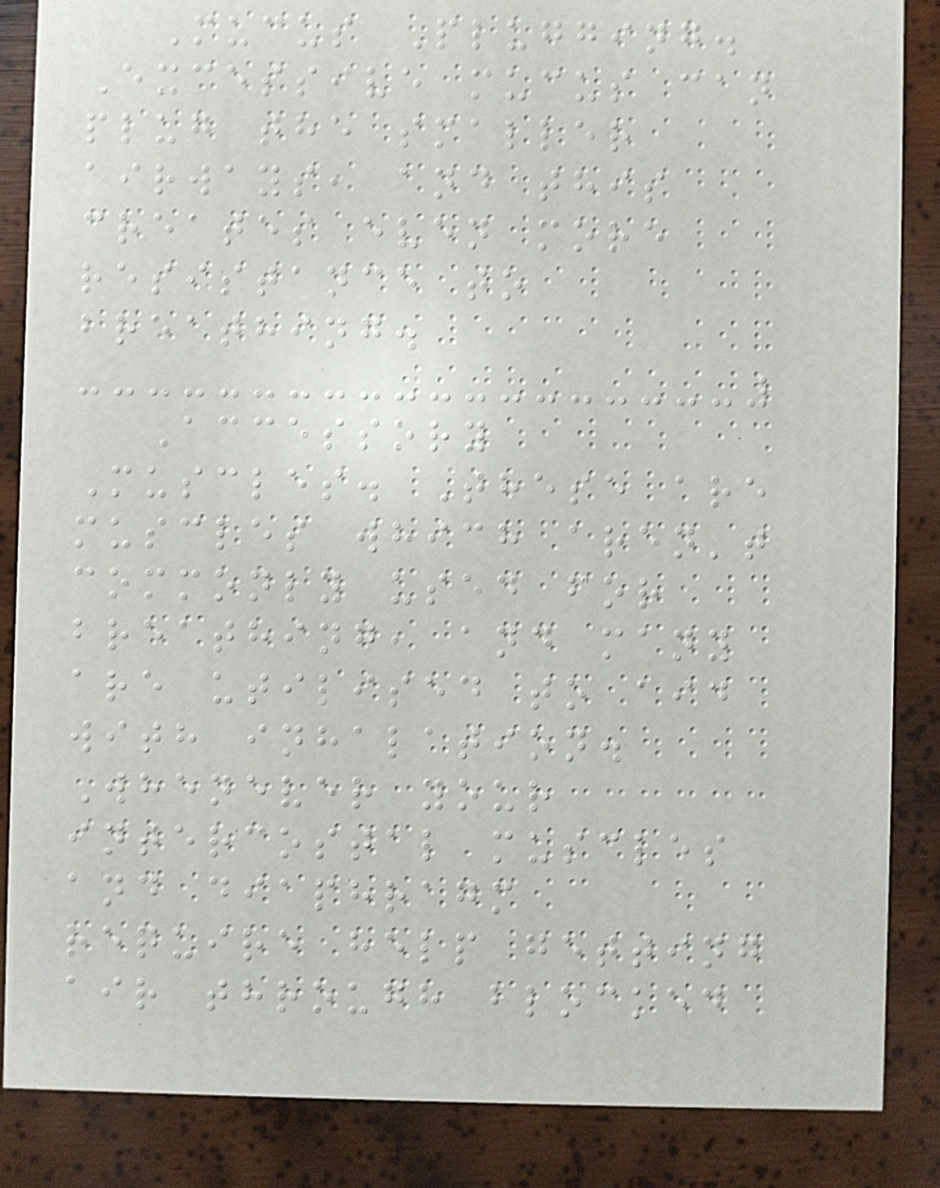Mucus Plugging.
Excessive mucus can
plug the smaller
airways, and this
creates even more
resistance to
breathing.
Accessory
Muscles. These are
muscles which aren't
commonly used for
breathing, and many
are utilised to aid
with inhalation.
Whenever your
intercostal muscles
and diaphragm
require help getting
air through blocked
